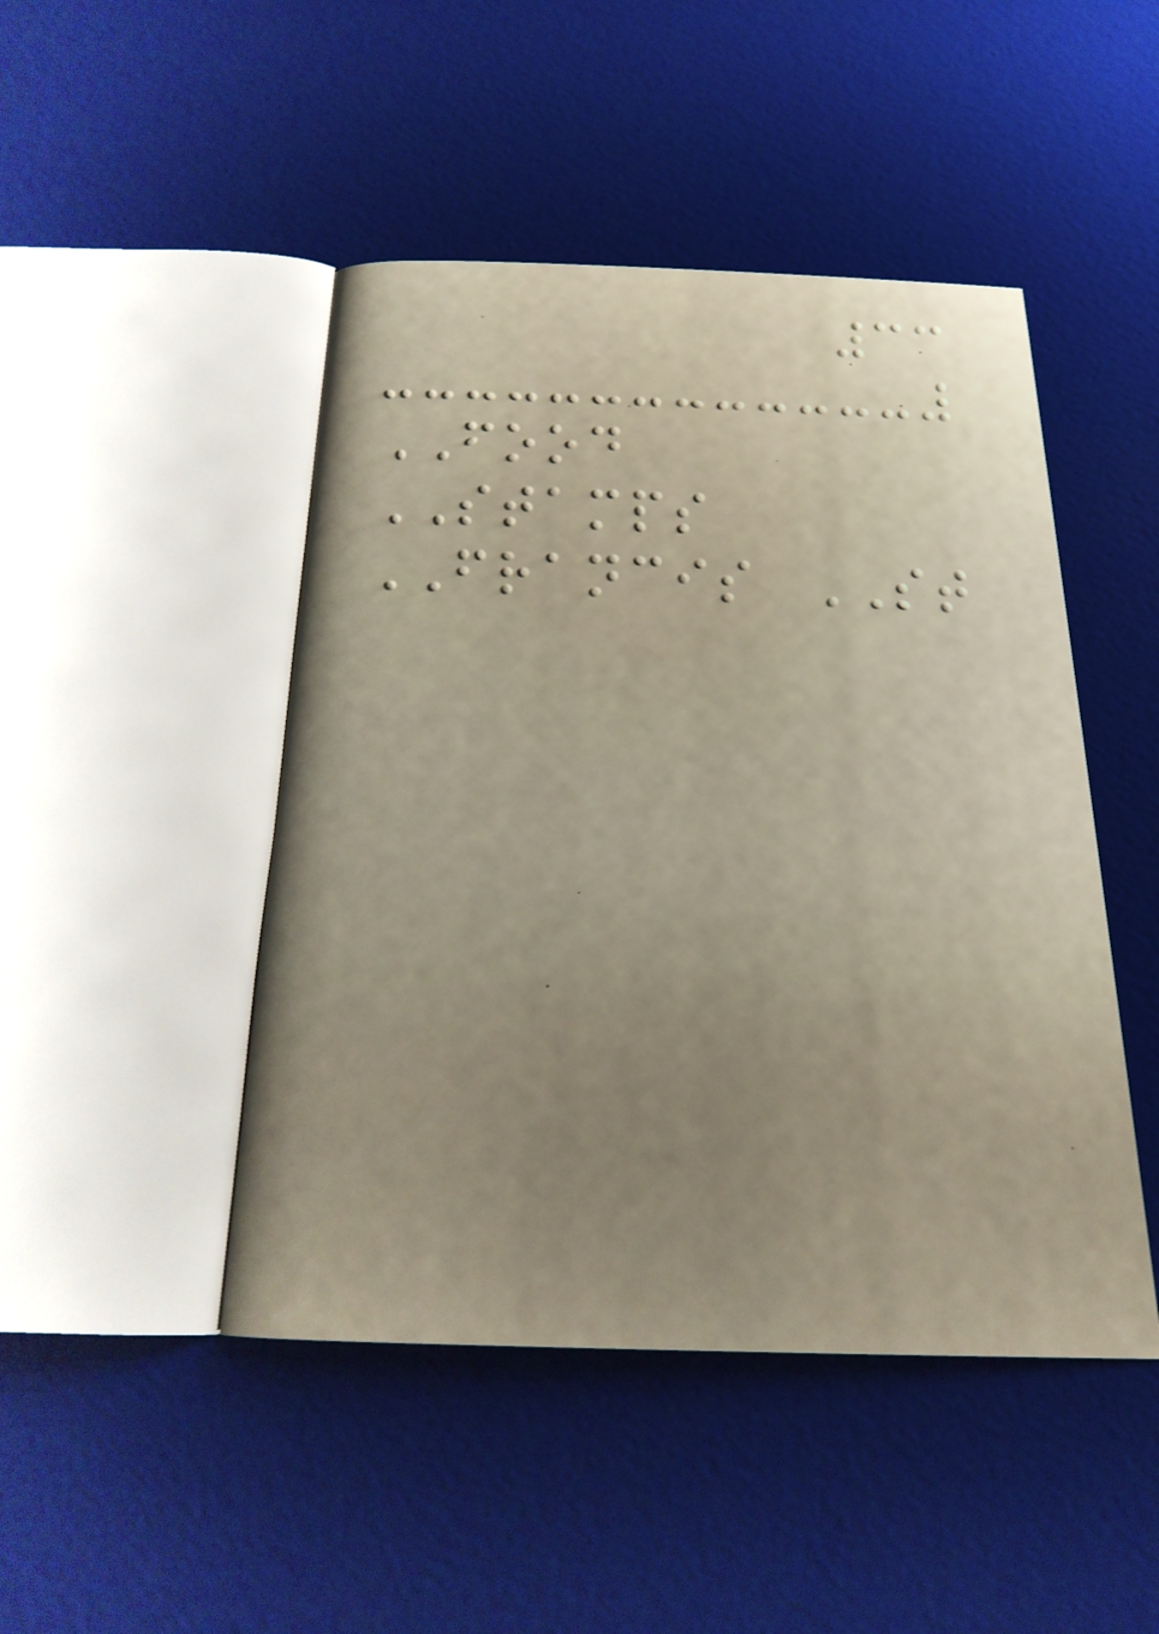33
FOOD
STAMPS
FRANCIS ST
